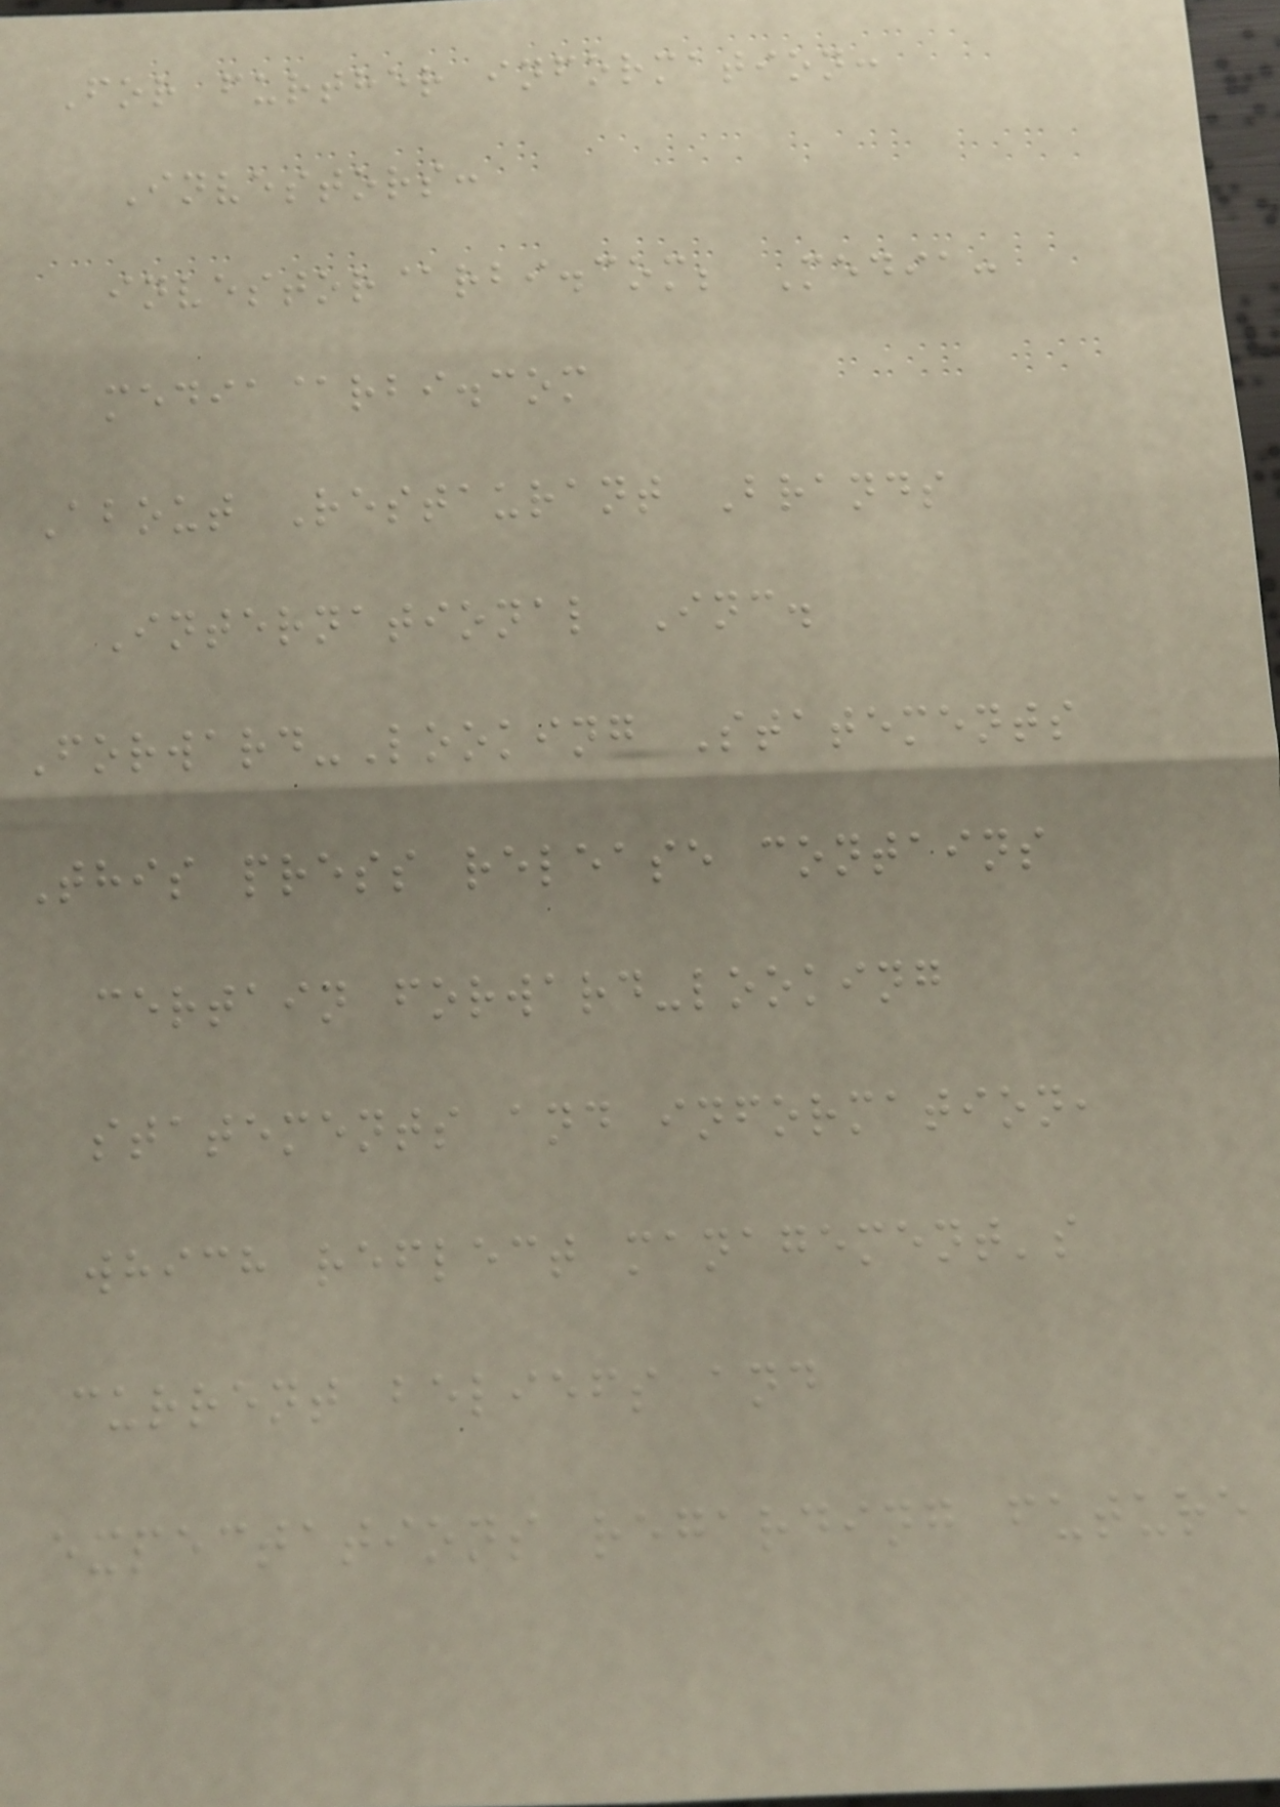For further information:
Investors:
investor@rbi.com; Media:
media@rbi.com
About Restaurant Brands
International Inc.
Forward-Looking Statements
This press release contains
certain forward-looking
statements and information,
which reflect management's
current beliefs and
expectations regarding future
